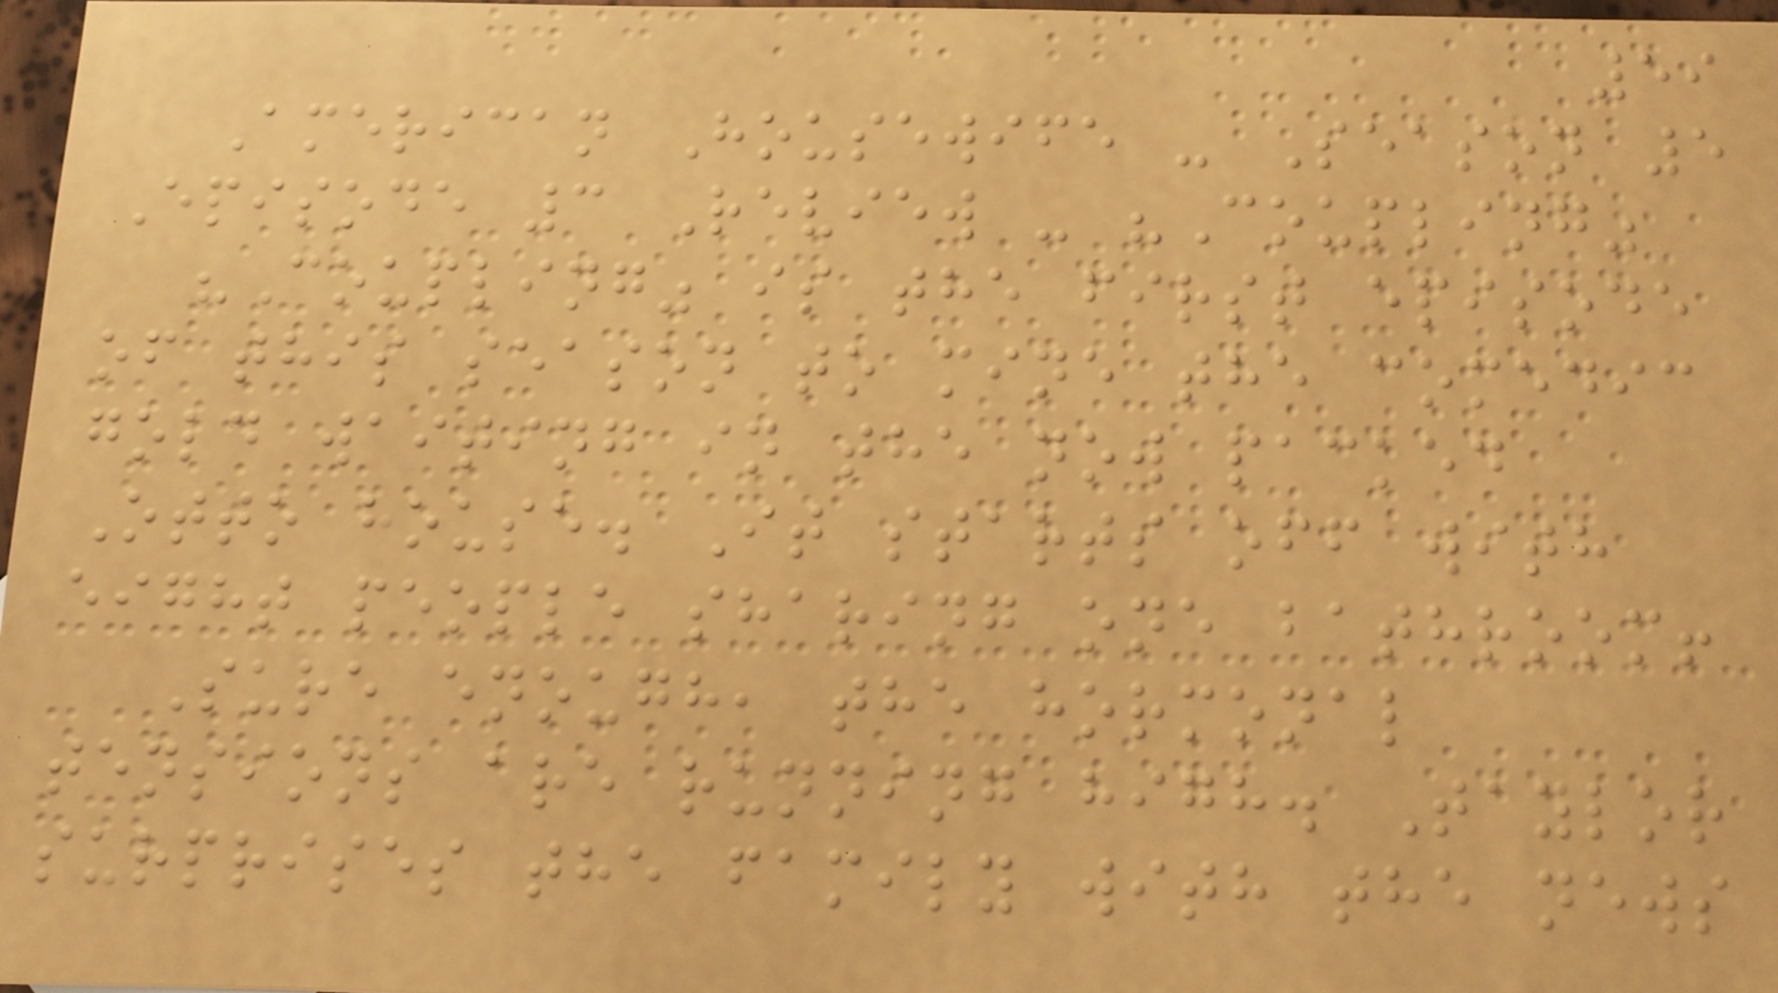59
American Housewife - Season 5
Episode 3 Review - "Coupling"
"Coupling" is the first episode
of this season to mine the comedic
gold waiting in the now packed
Otto house. It starts off with
eight people sharing one bathroom!
Sure enough, the hormonal
tensions are running high. Taylor
surprises the family with the news
